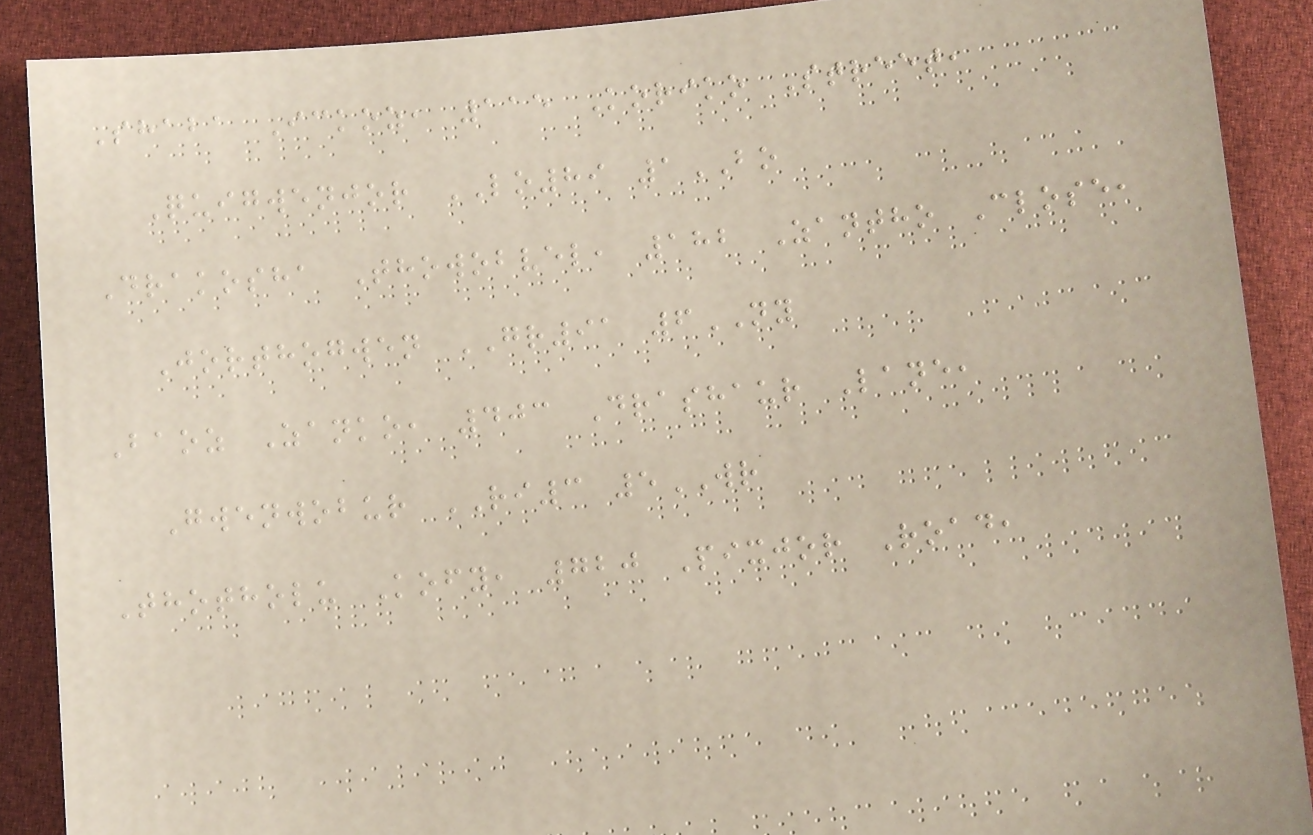Shaba Ickoz, 115 Koriko Street,
Quigwenjor LO89 1BO
Drakosha Thowobvel, 182 Zantho Close,
Jorthogwen GR91 6NY
Baoz Zanko, 403 Drashaur Lane,
Gwenwobur RI3 5WR
Thotholu Kofy, 720 Pixjor Road,
